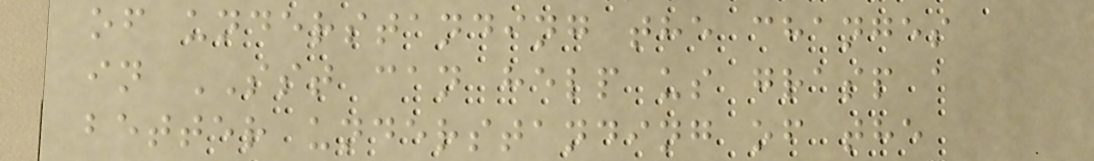of understanding the changes
in SST can help us grasp a
better understanding of the
